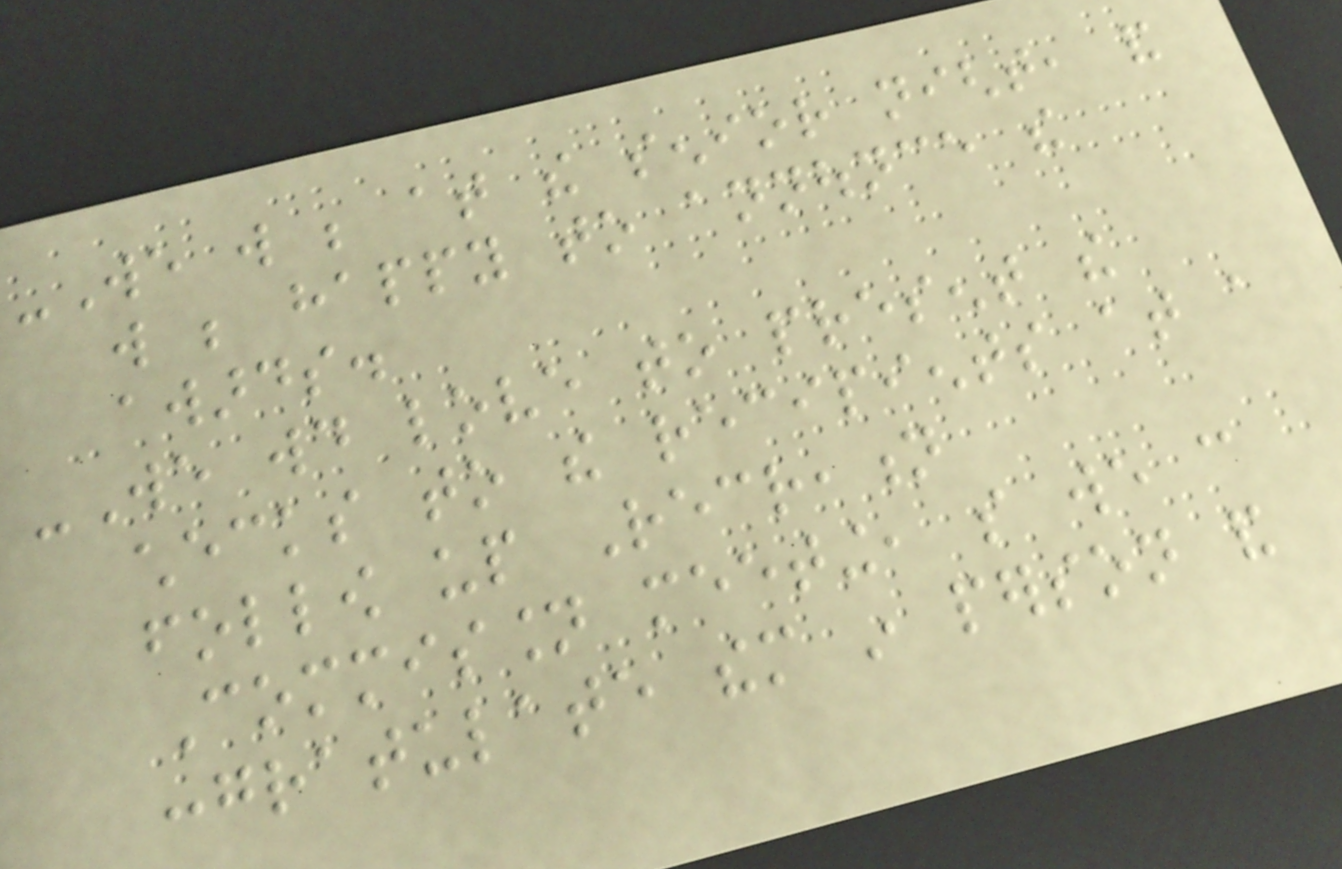-We will be at the senior night, and
will be happy to announce the
awards.
-We would love to present the
checks to the recipients at a
follow up Recreation
Commission meeting, so we can
congratulate them in person and
